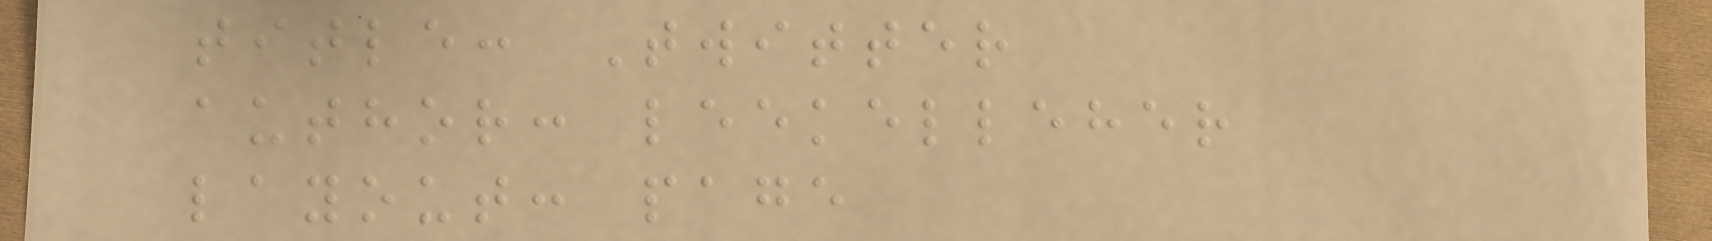title: Twitter
author: leekelleher
layout: page
